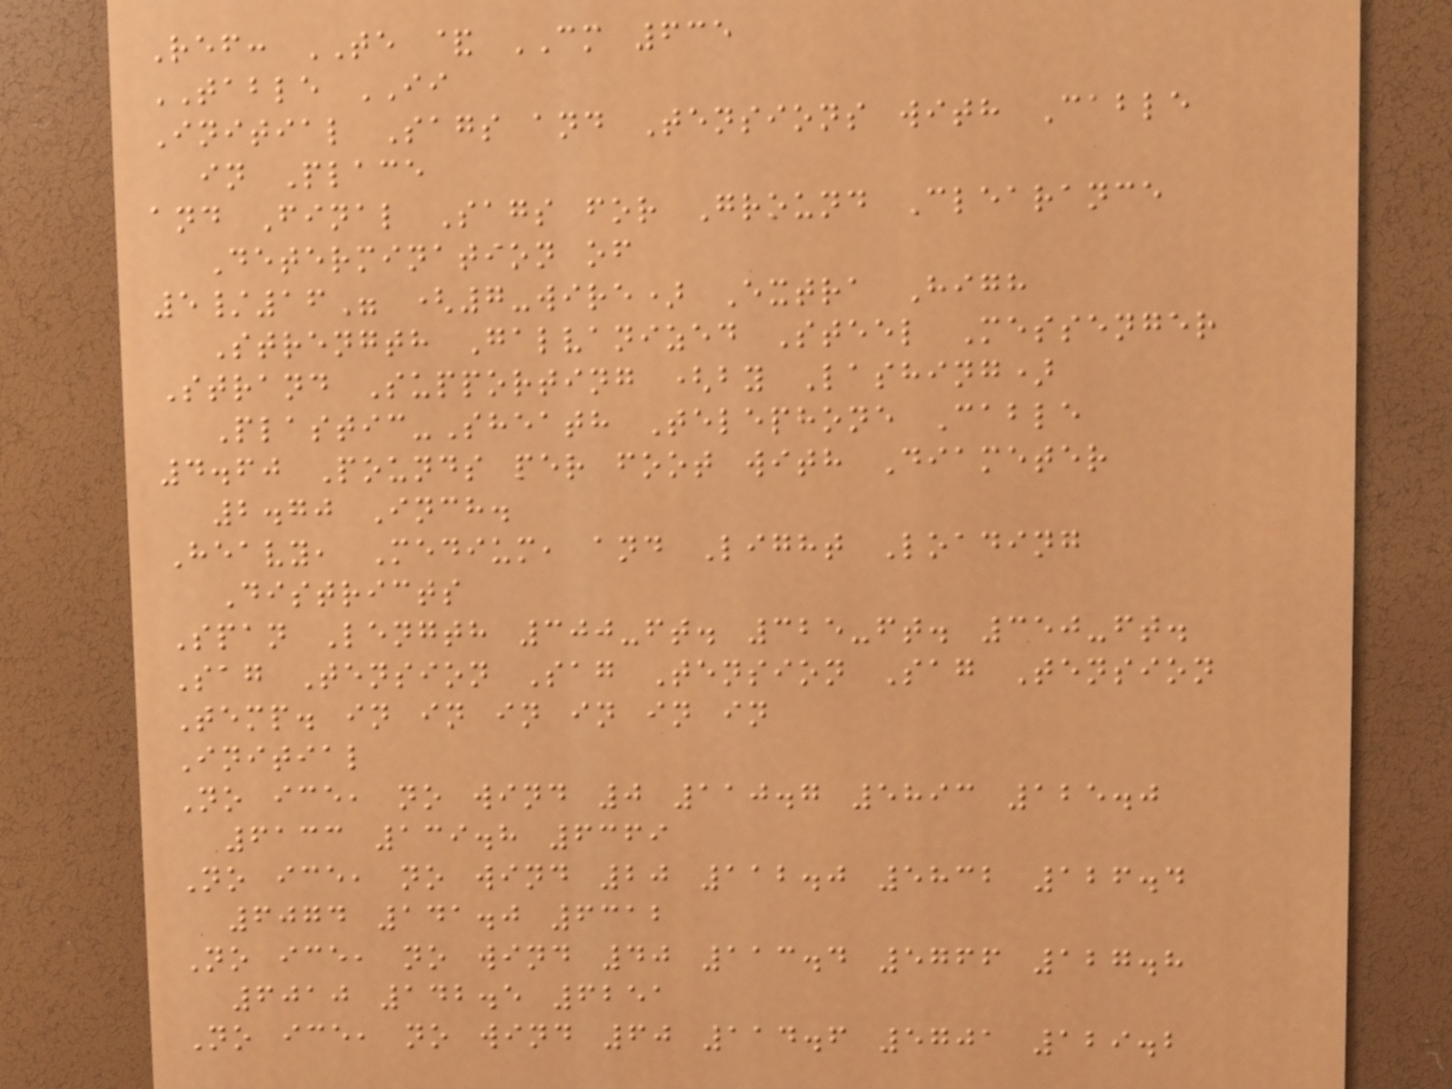Ref: TE & CM 635
TABLE II
Initial Sags and Tensions with Cable
in Place
and Final Sags for Ground Clearance
Determination of
5/16" (7-wire) Extra High
Strength Galvanized Steel Messenger
Strand Supporting (by Lashing)
Plastic-Sheath Telephone Cable
4.60 Pounds per foot with Diameter
2.70 Inch.
Heavy, Medium, and Light Loading
Districts
Span Length 300-ft. 325-ft. 350-ft.
Sag Tension Sag Tension Sag Tension
Temp. in in in in in in
Initial
No ice, no wind 0 110.7 5893 125.0
6133 139.8 6369
No ice, no wind 20 112.0 5832 126.4
6074 141.0 6312
No ice, no wind 40 113.4 5766 127.8
6010 142.5 6251
No ice, no wind 60 114.6 5701 129.2
